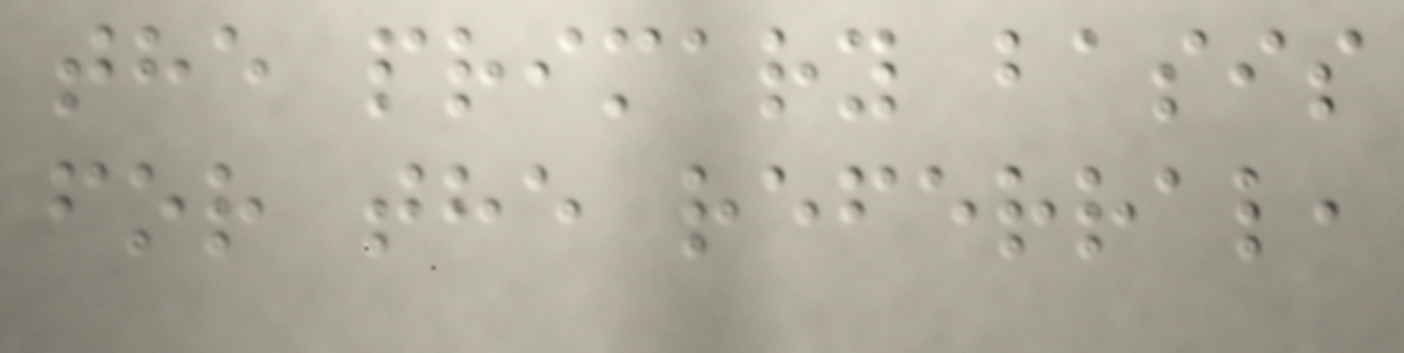the primary basis
for the referral,
